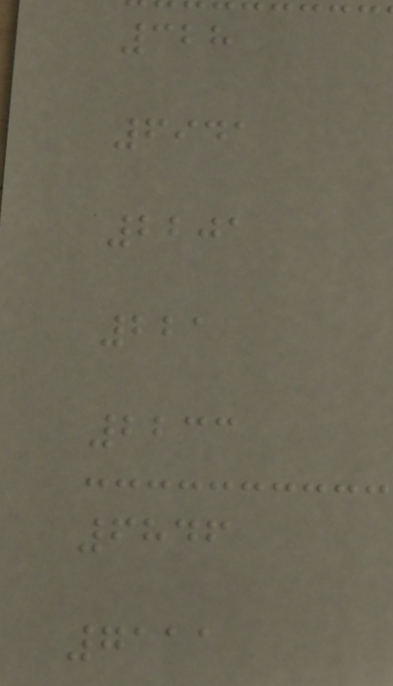328
6941
2201
221
2233
6846
7111
